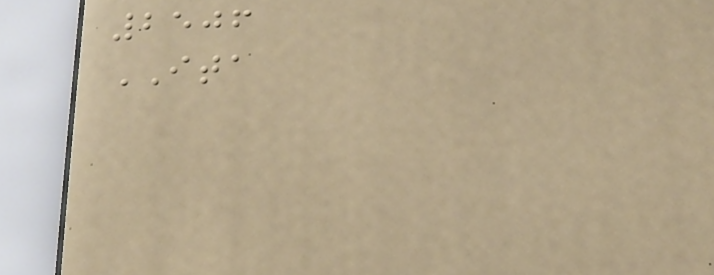2506
ITA
